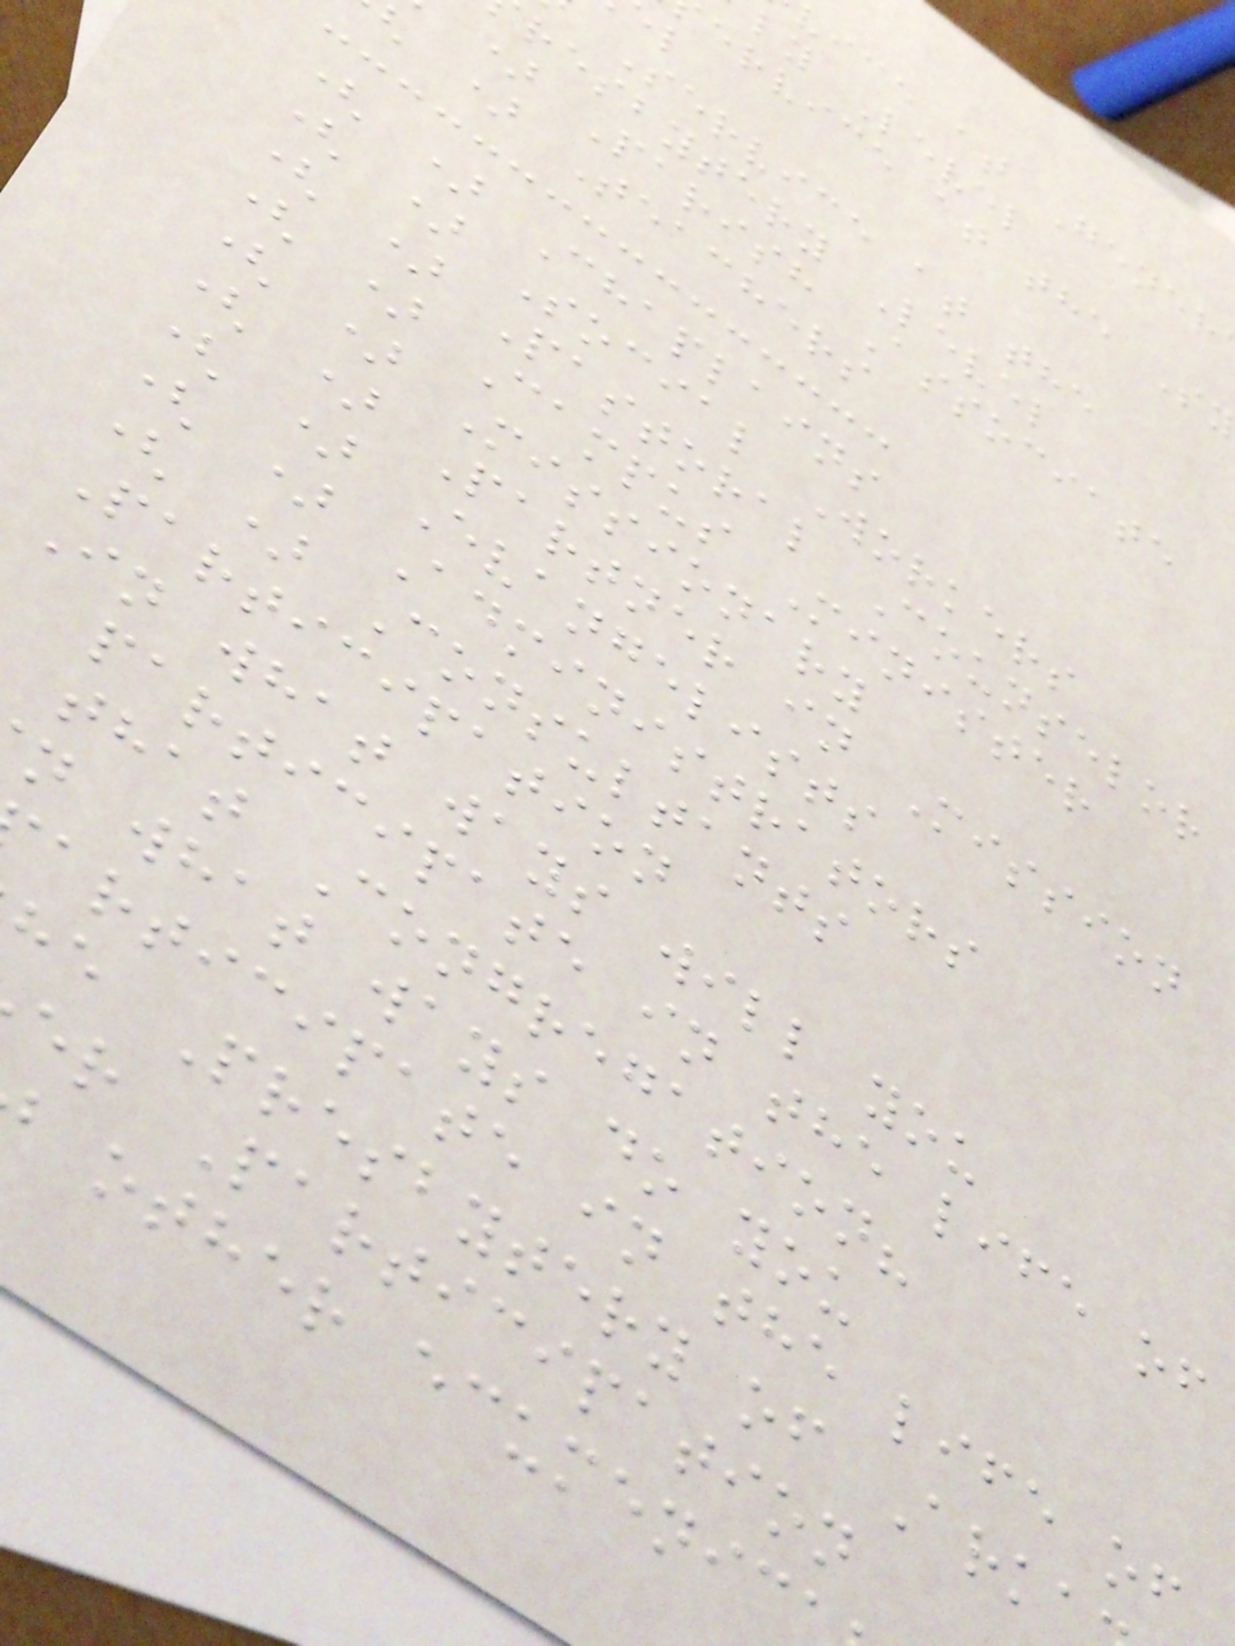vice at Gener
ly Level
ervice at the S
Service at the
resbytery Level
) Parish Associate
) Teachers
( ) Chaplains
( ) Social Workers
( ) Pastoral Counselor
( ) Campus Minister
( ) Missionary
( ) Partner in Mission
( ) Evangelists
( ) Administrators
( ) Consultants
Participation
In what ways will you
participate in the life of
that Congregation?
n what ways do you
articipate in the life of
he Presbytery of Ark
er Participation
other ecumenic
